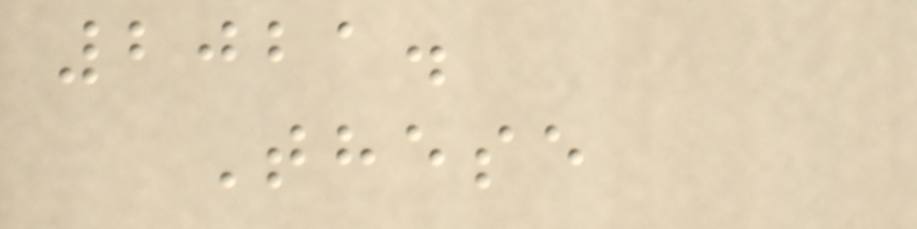2021.
These
